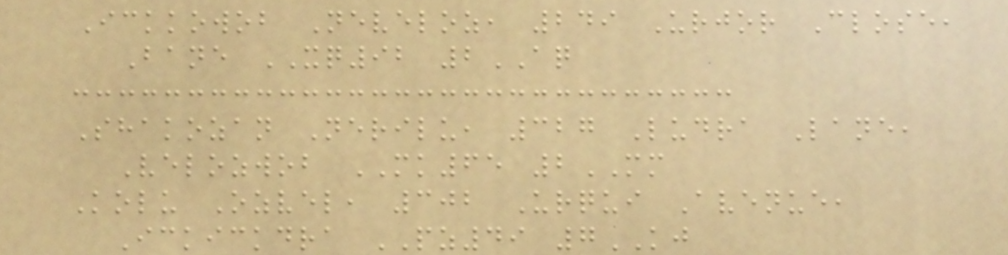Ickkowob Neveloz, 249 Urjor Close,
Bane XQ92 2AQ
Shakozan Nerilu, 327 Ludra Lane,
Velozwob MK65 2MM
Kolu Ozvel, 302 Urqui Avenue,
Ickickdra PZ49 7KJ
